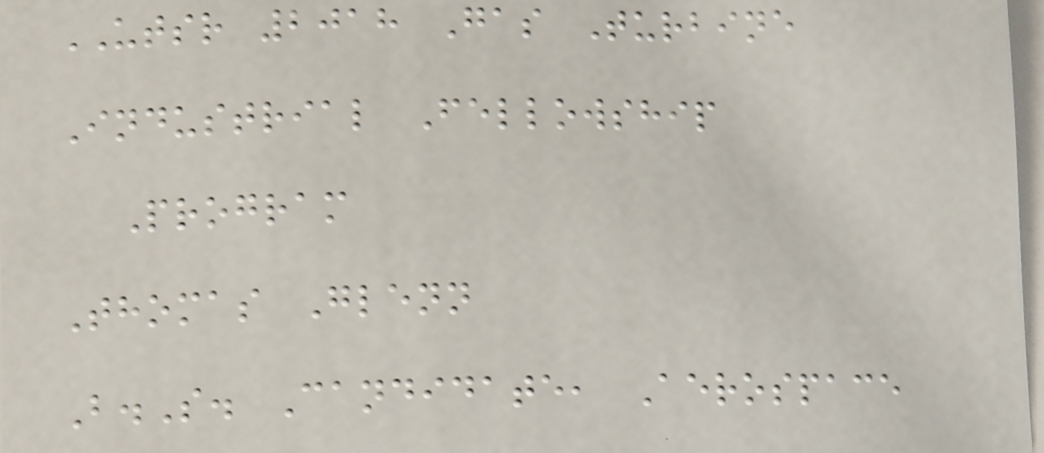UTSR 2018 Gas Turbine
Industrial Fellowship
Program
Thomas Glenn
B.S. Candidate, Aerospace
